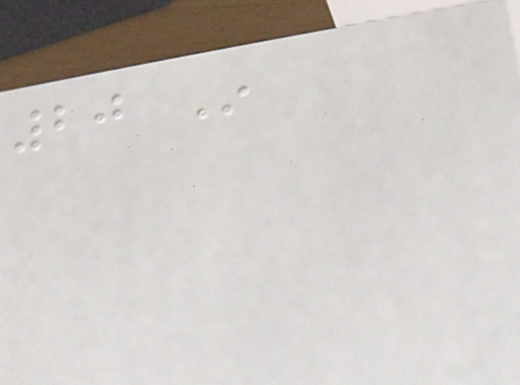20 In
